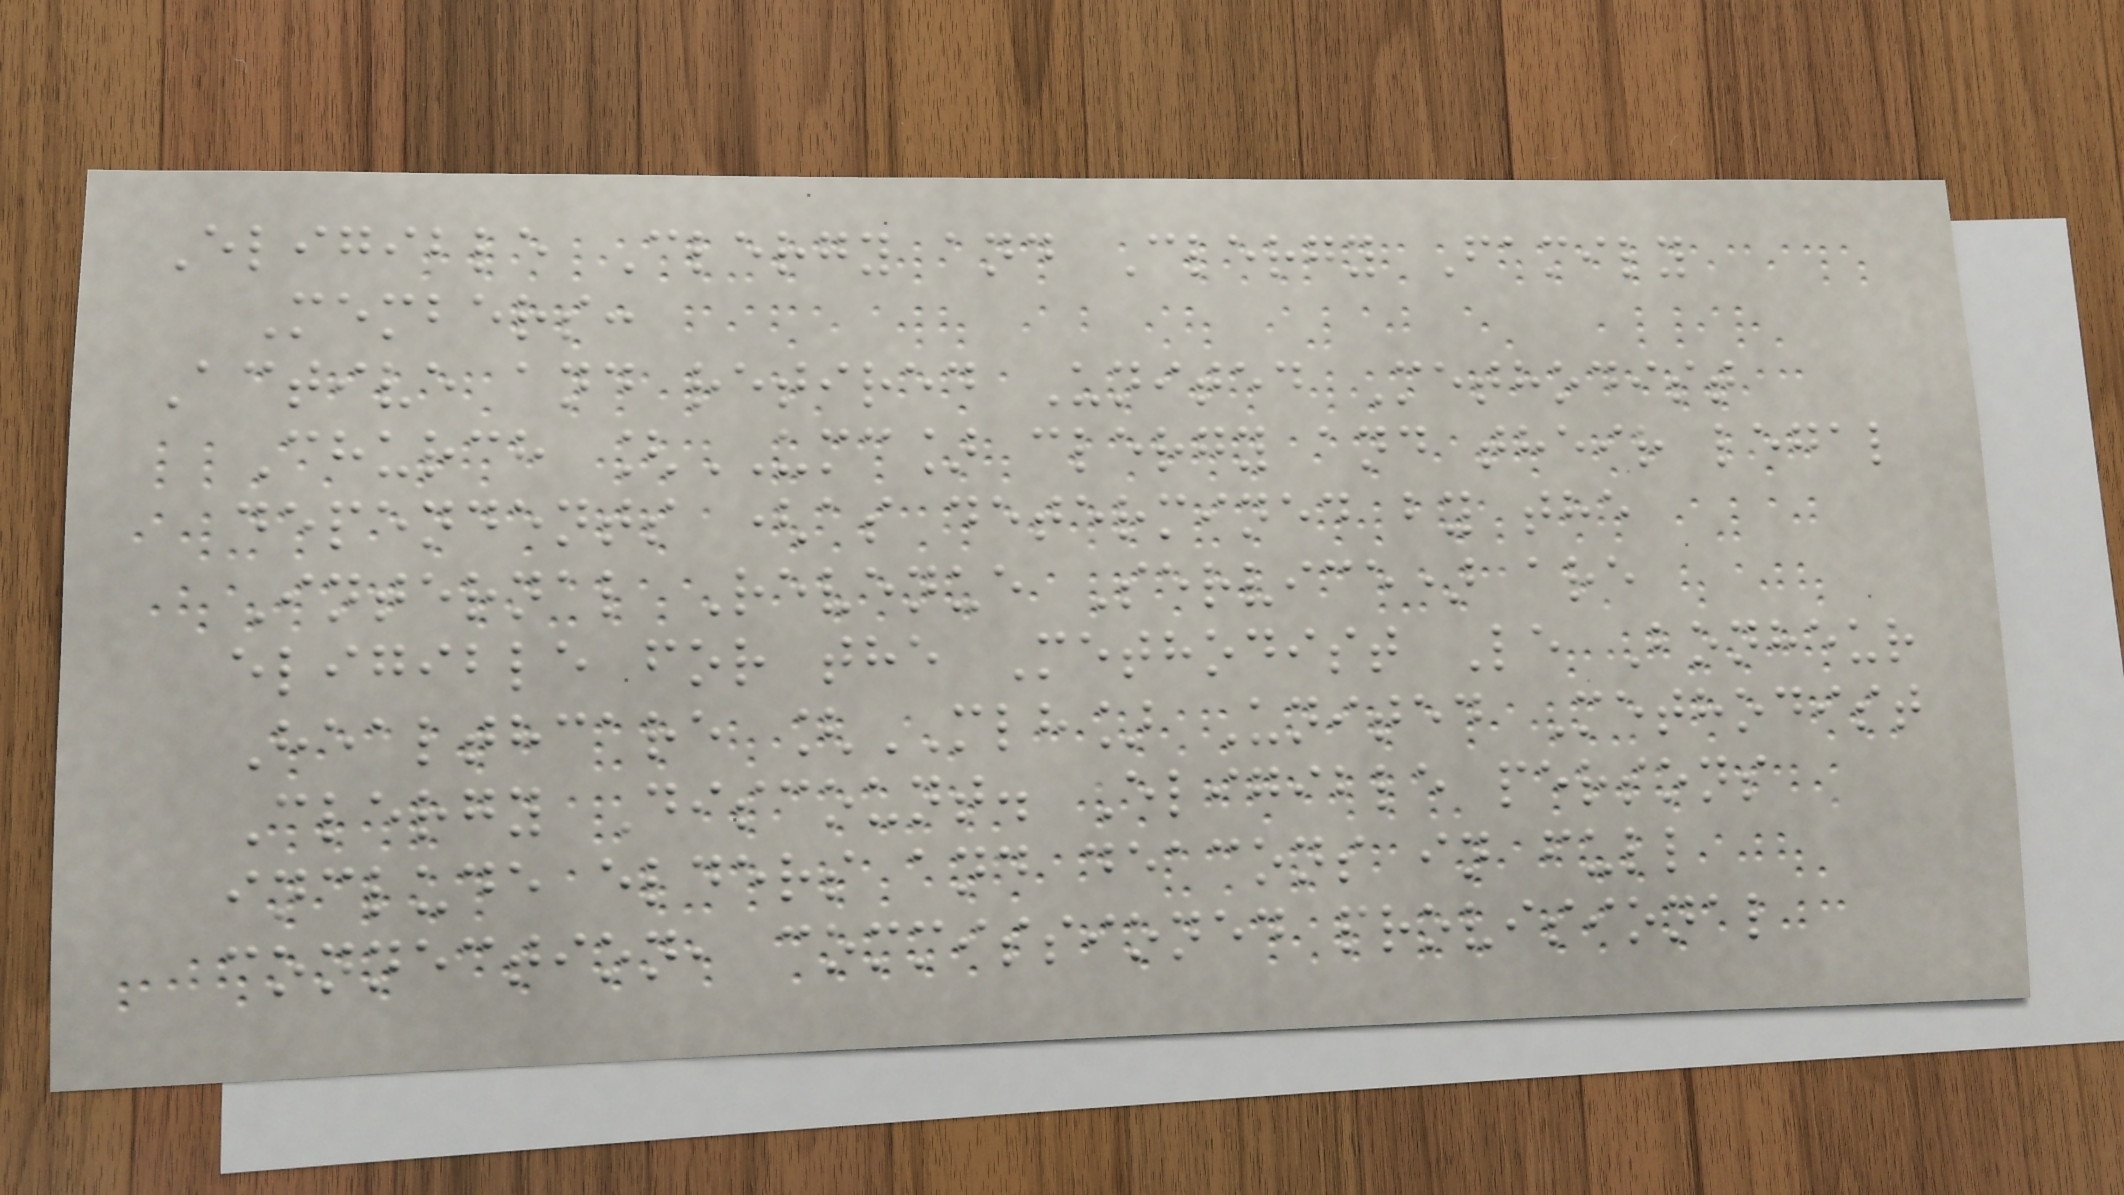Eligible Clergy and Clergy Family
Members:
Active and retired United Methodist
Church [UMC] clergy and their legal
dependents (as determined by the
Internal Revenue Service) are
eligible for the Methodist Le Bonheur
Healthcare [MLH] United Methodist
Clergy Discount. Eligible persons
include elders and deacons in full
connection, commissioned provisional
